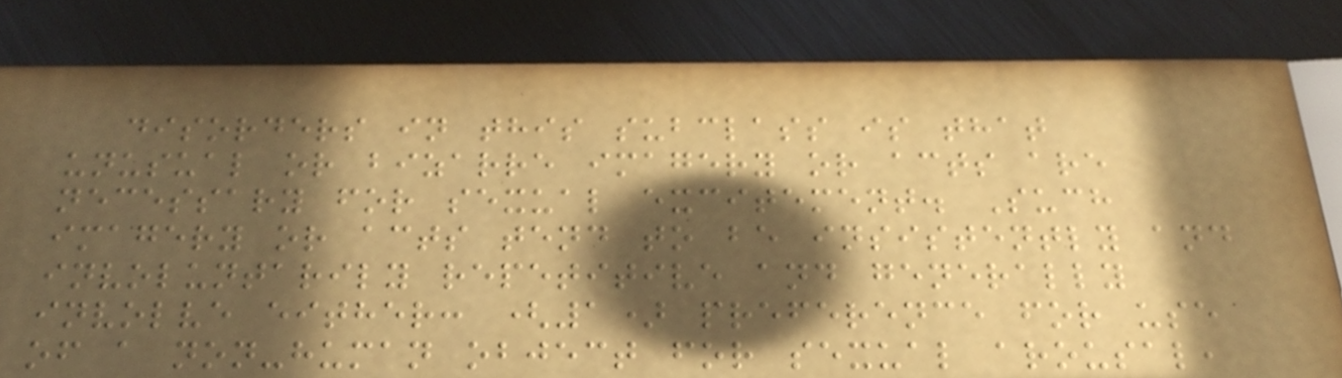disorders in this subclass is that
unusual or bizarre imagery or acts are
necessary for sexual excitement. Such
imagery or acts tend to be insistently and
involuntarily repetitive and generally
involve either: (1) preference for use
of a non-human object for sexual arousal,
